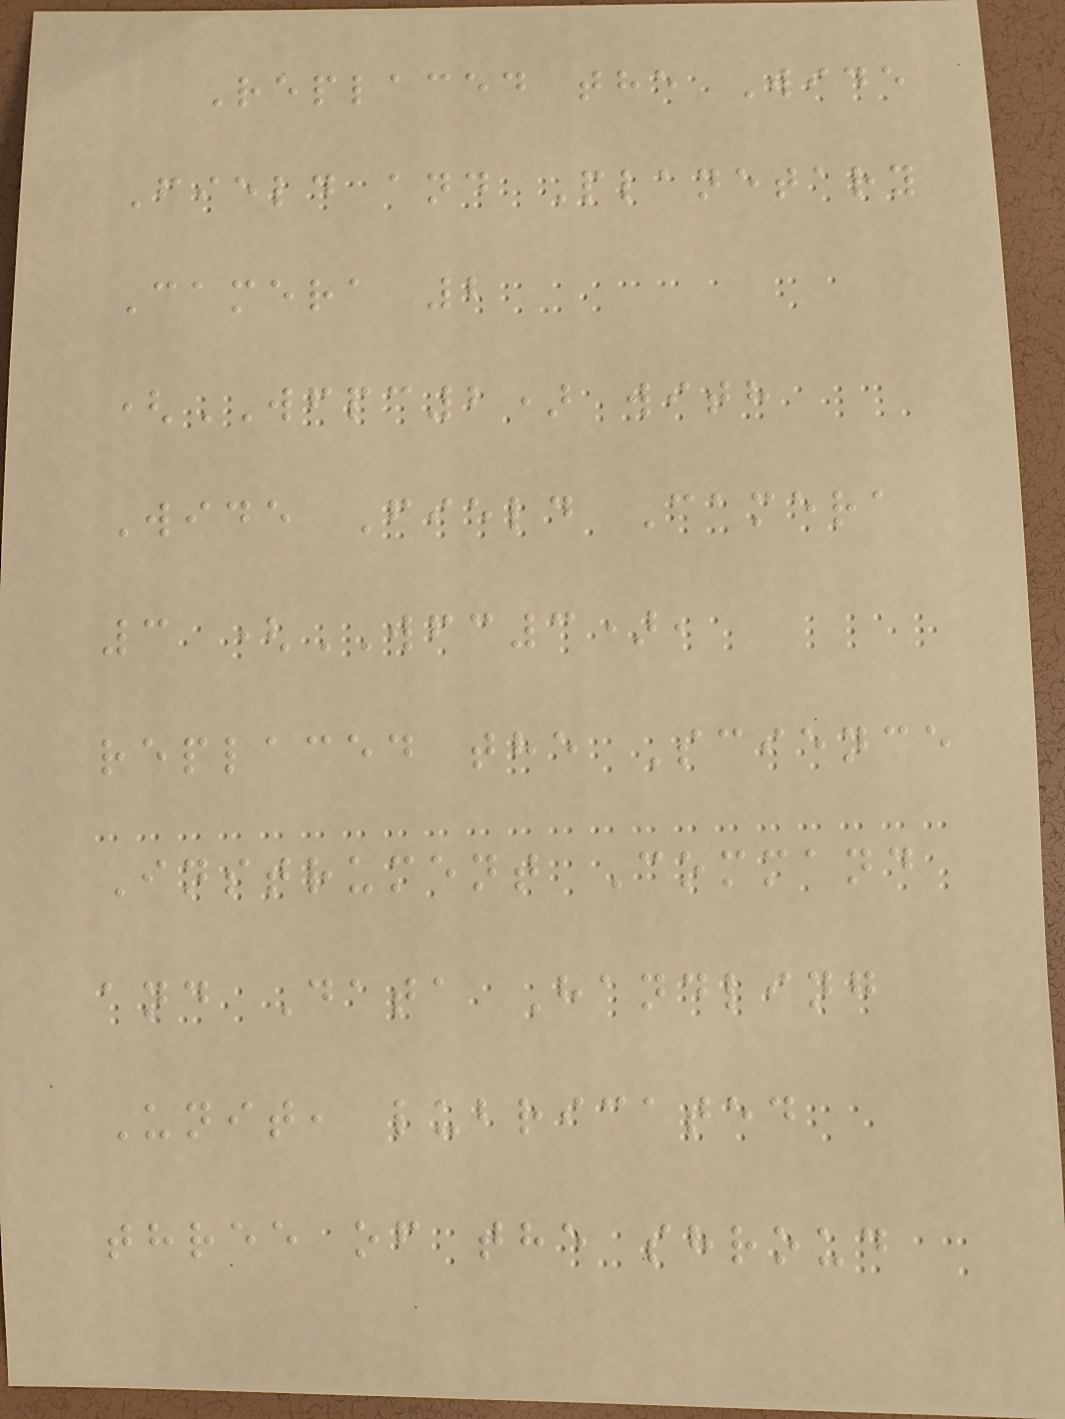Replaced the Wide
Field and Planetary
Camera 2
(WFPC2) with
Wide Field Camera
3 (WFC3),
replaced the Science
Instrument Command
and Data Handling
Unit, lubricated
three of the shroud
